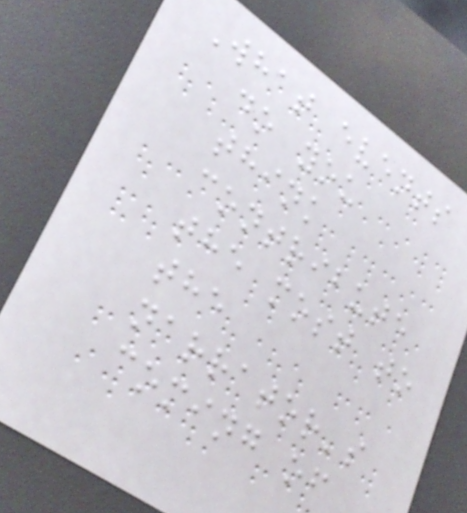What events
do you
think
contribute
the most to
the
narrator's
coming of
